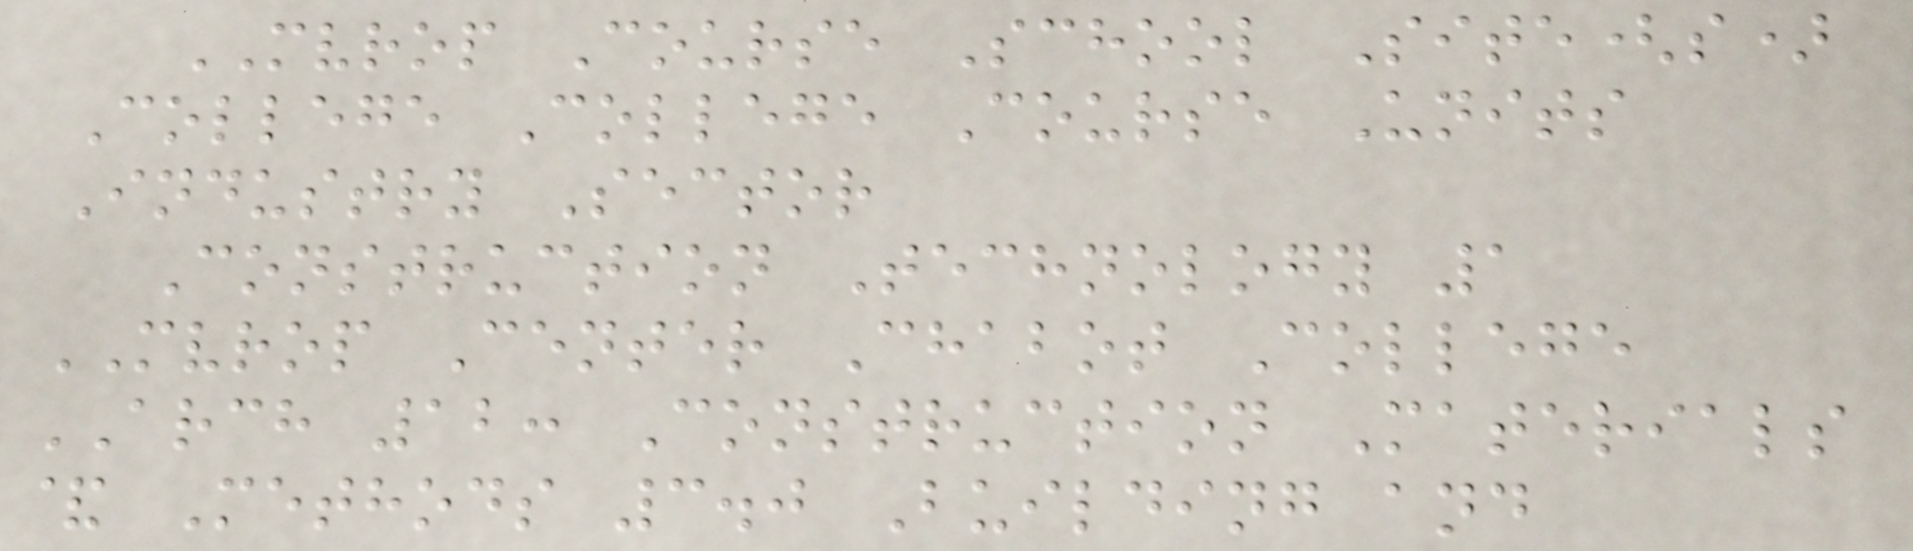MVROP Course School Site(s)
College College Course Units
Industry Sector
Construction Technology 1
MVROP Center Chabot College
ARCH 12: Construction Materials
& Methods 3.0 Building and
